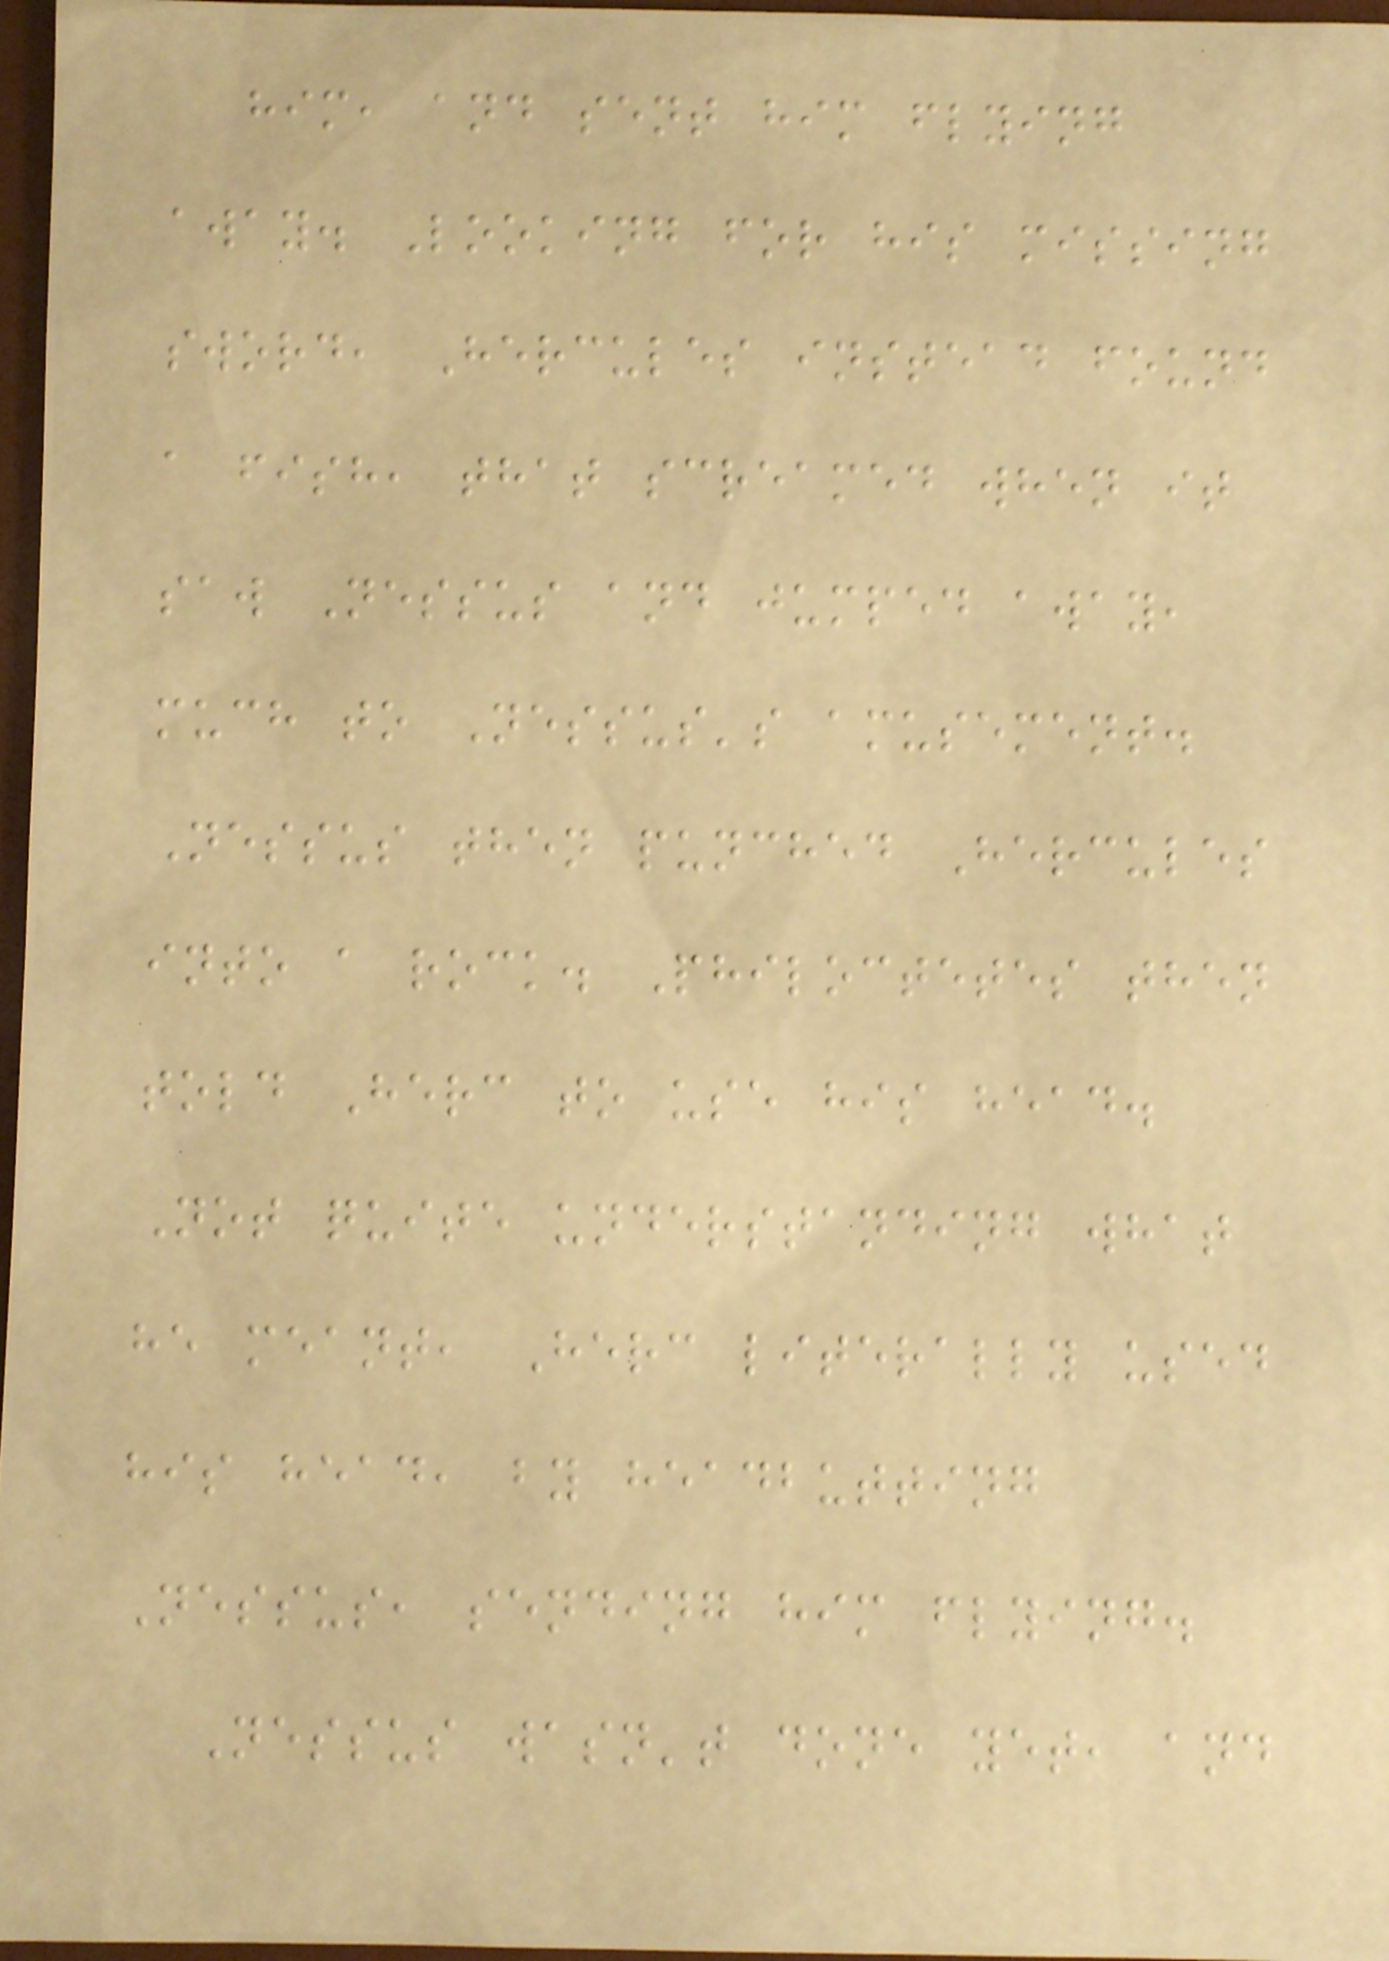him, and sent him flying
away. Looking for his missing
sword, Hercules instead found
a fish, that screamed when it
saw Nessus and jumped away,
much to Nessus's amusement.
Nessus then punched Hercules
into a rock. Philoctetes then
told Herc to use his head.
Not quite understanding what
he meant, Herc literally used
his head, by headbutting
Nessus, sending him flying.
Nessus wasn't done yet, and
